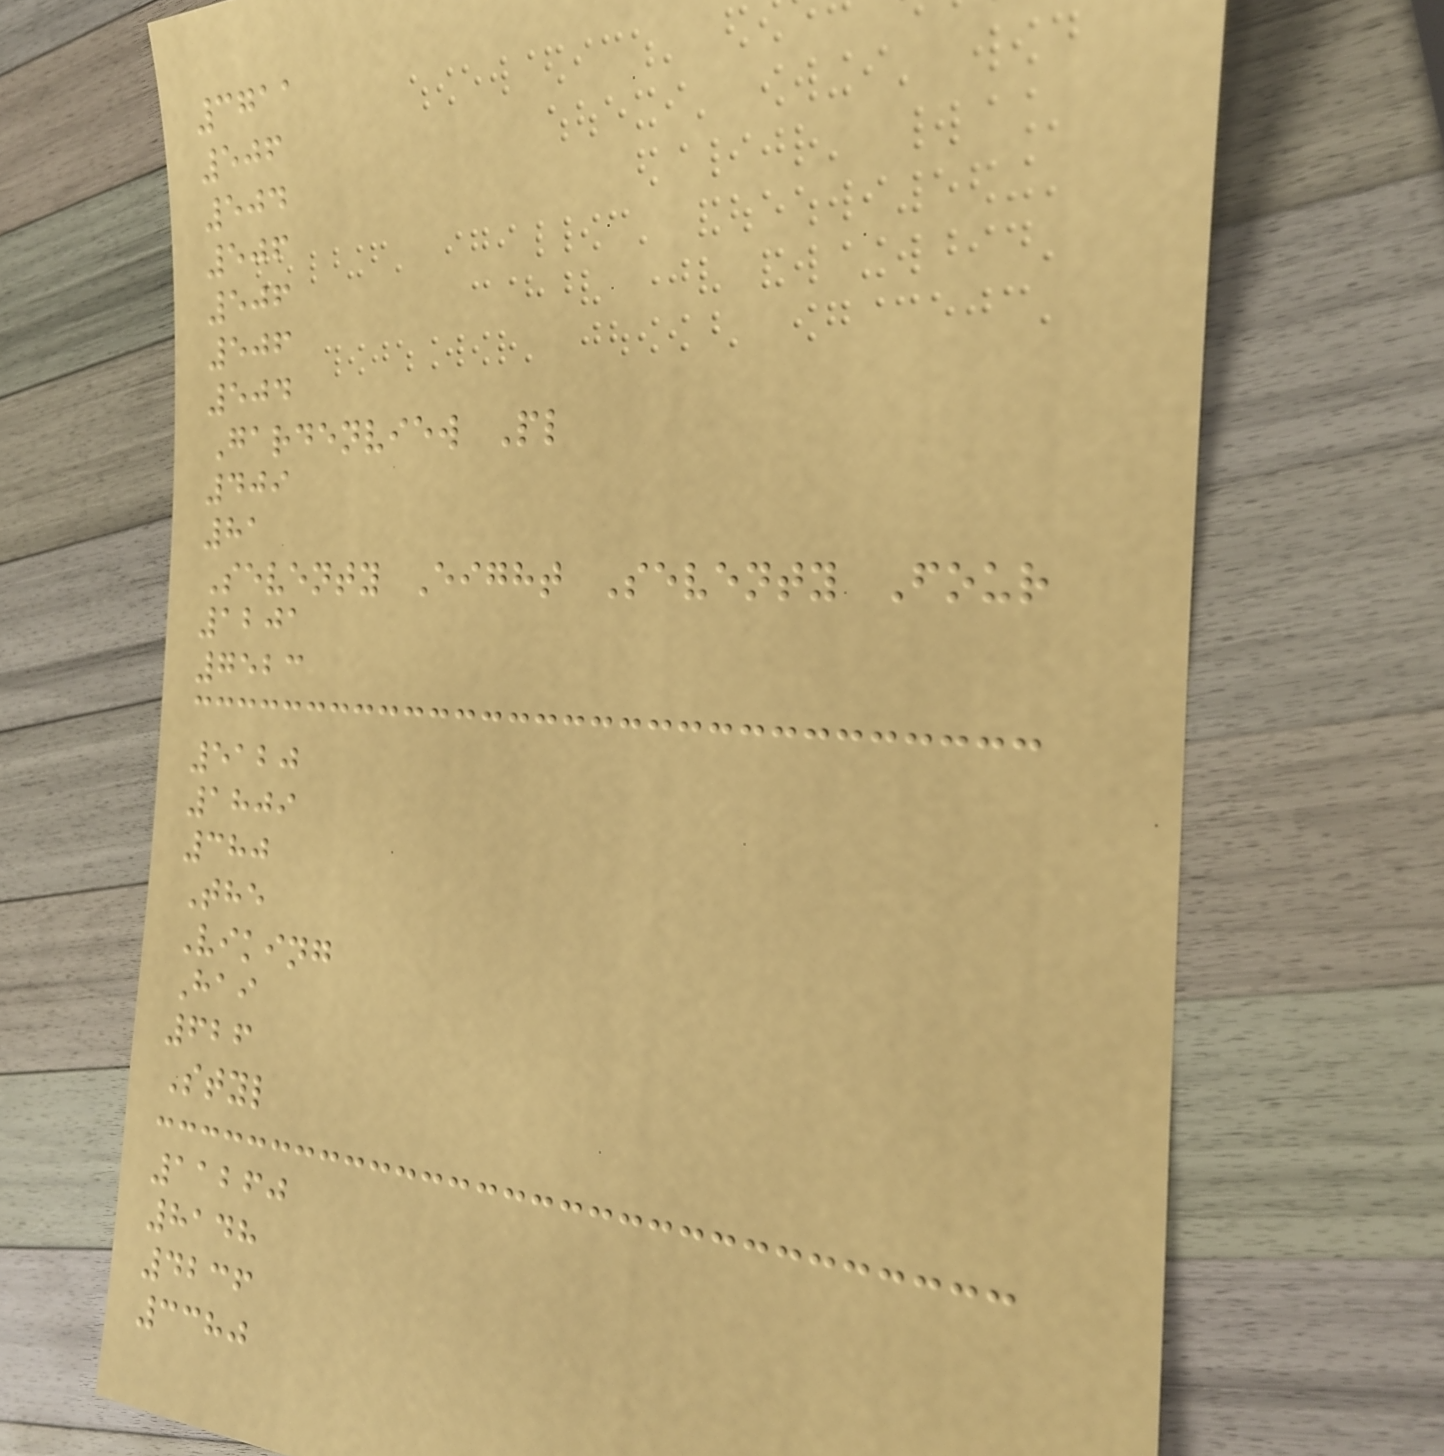3711
506
504
506
506
506
504
Gardenview Pl
409
81
Seventy Eight Seventy Four
1201
7523
5120
1809
380
The
Viking
Hai
626
Styl
11260
8148
4236
3380
